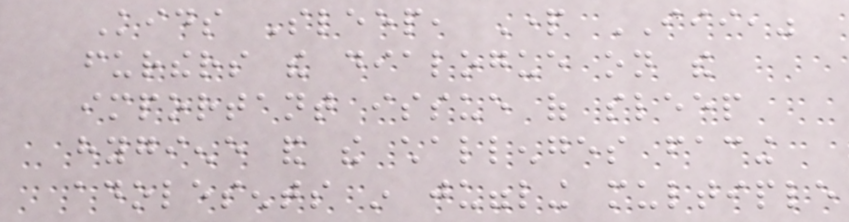Kids Sleep, Part III,"
furthers the dialogue on the
important issue of sleep
hygiene and the challenges facing
adolesents in juggling multiple
